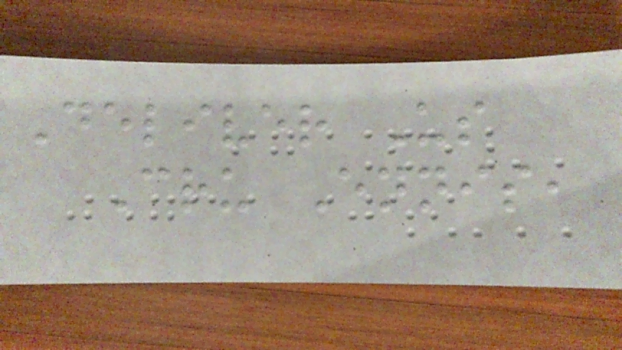Deliver Us
Cru Ennis,
